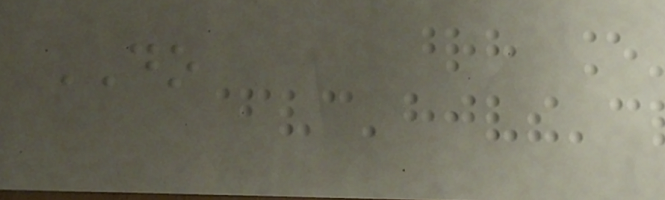DO
